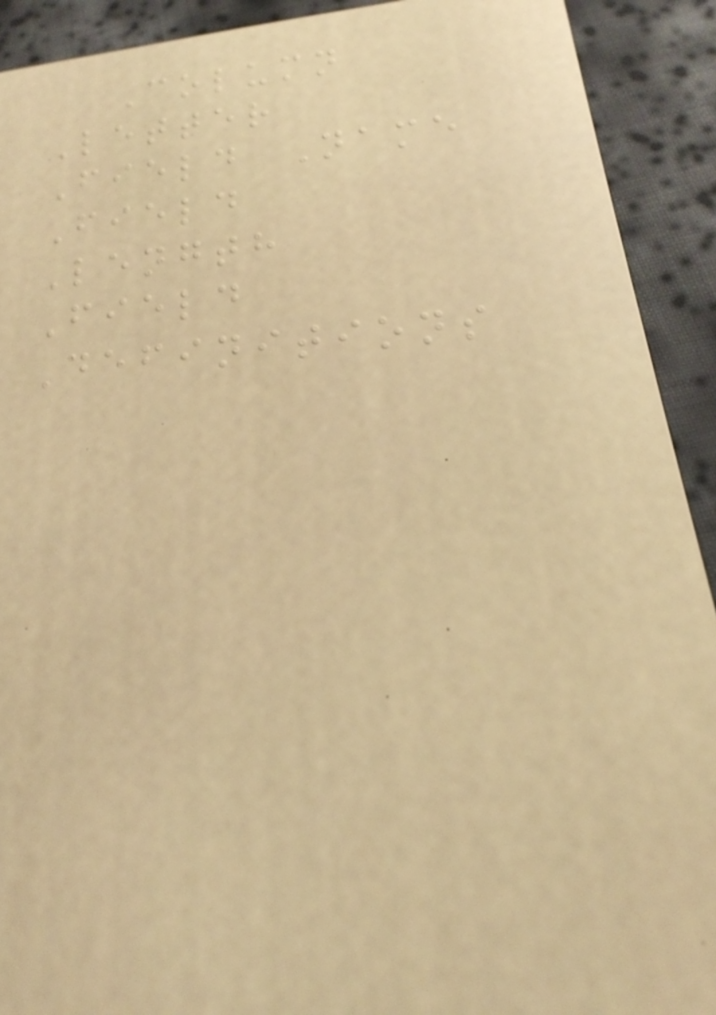Column
Letter
Field Name
Field
Length
Field
Definitions
